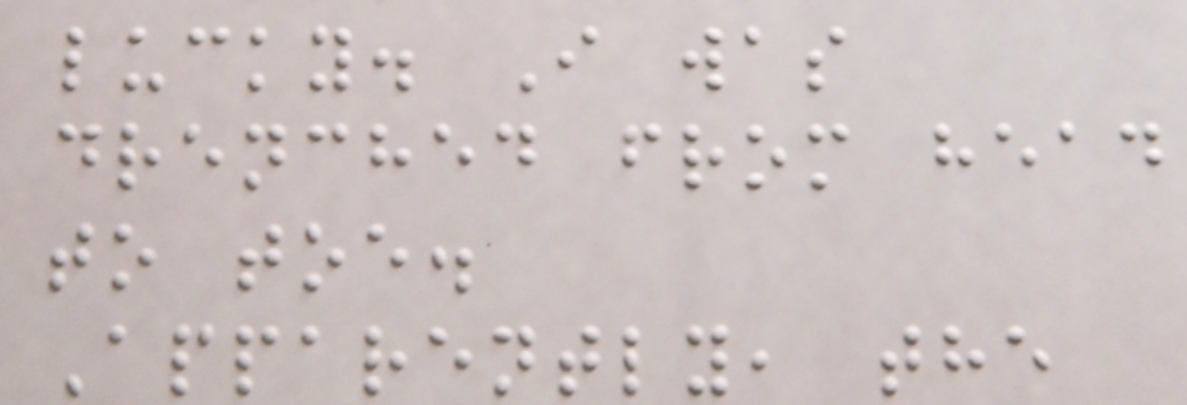lucky. I was
drenched from head
to toe.
Apparently, the
